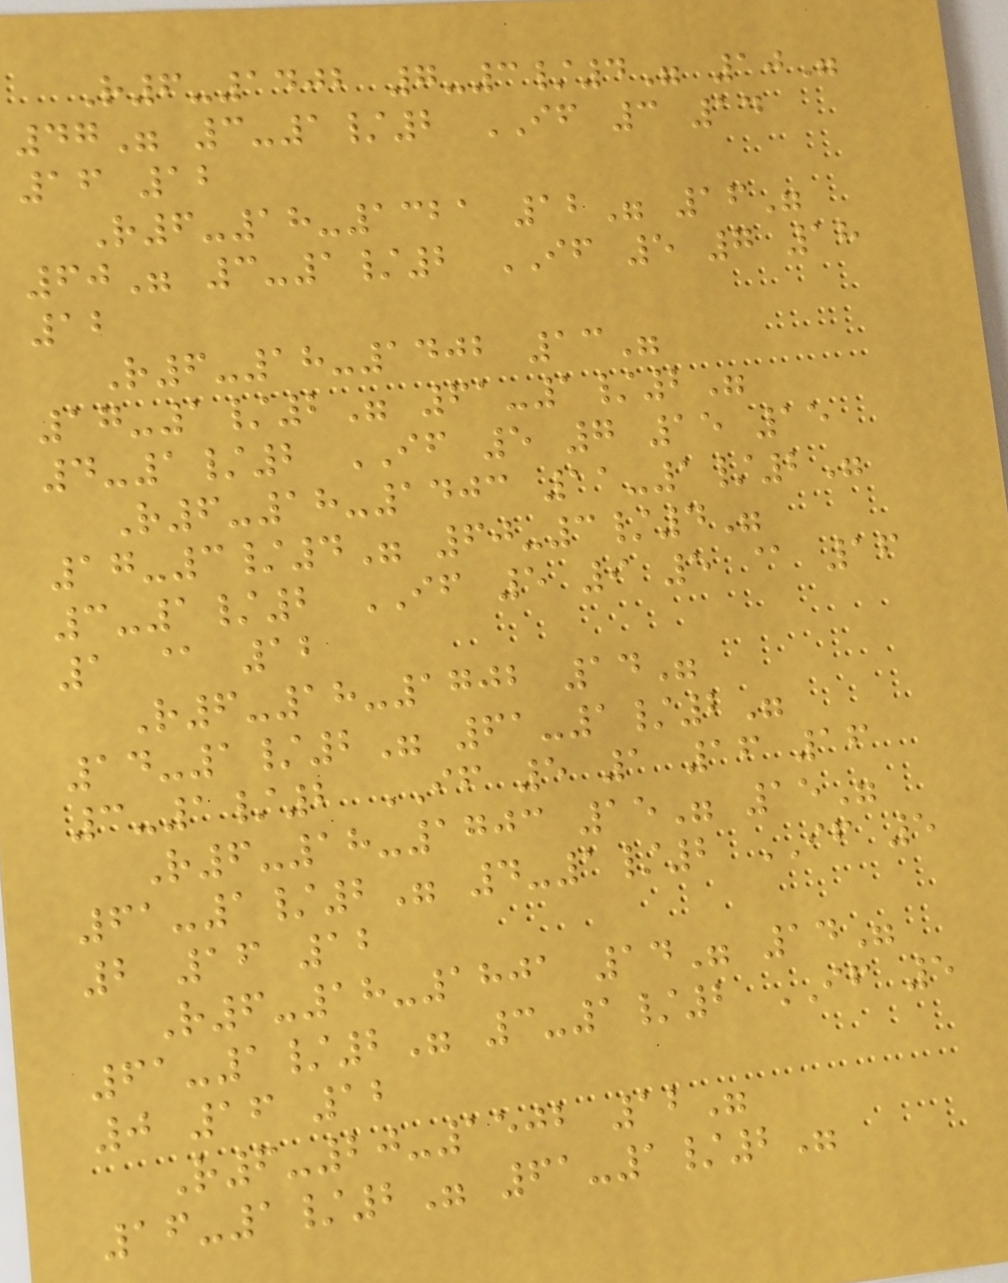R6-1402 7-3/4" 10"
47" 3-1/2 IF 3 14
16 12
R6-18-1321 12" 16"
60" 3-1/2 IF 5 7 18
12
R6-18-1402 13"
17-1/2" 61-1/2"
4-1/2 IF 5 7 15 15
R6-18-1403 11-1/2"
17-3/4" 60-3/4"
3-1/2 IF 5 9 5 @ 16
1 @ 12
R6-18-1702 14"
14-1/2" 61-1/2"
3-1/2 IF 5 1 16 16
R6-18-1703 15" 15"
61-1/2" 4-1/2 IF 5
2 16 12
R6-18-1801 14" 14"
61-1/2" 3-1/2 IF 5
0 16 12
R6-20-1502 12"
16-1/2" 61-1/2"
